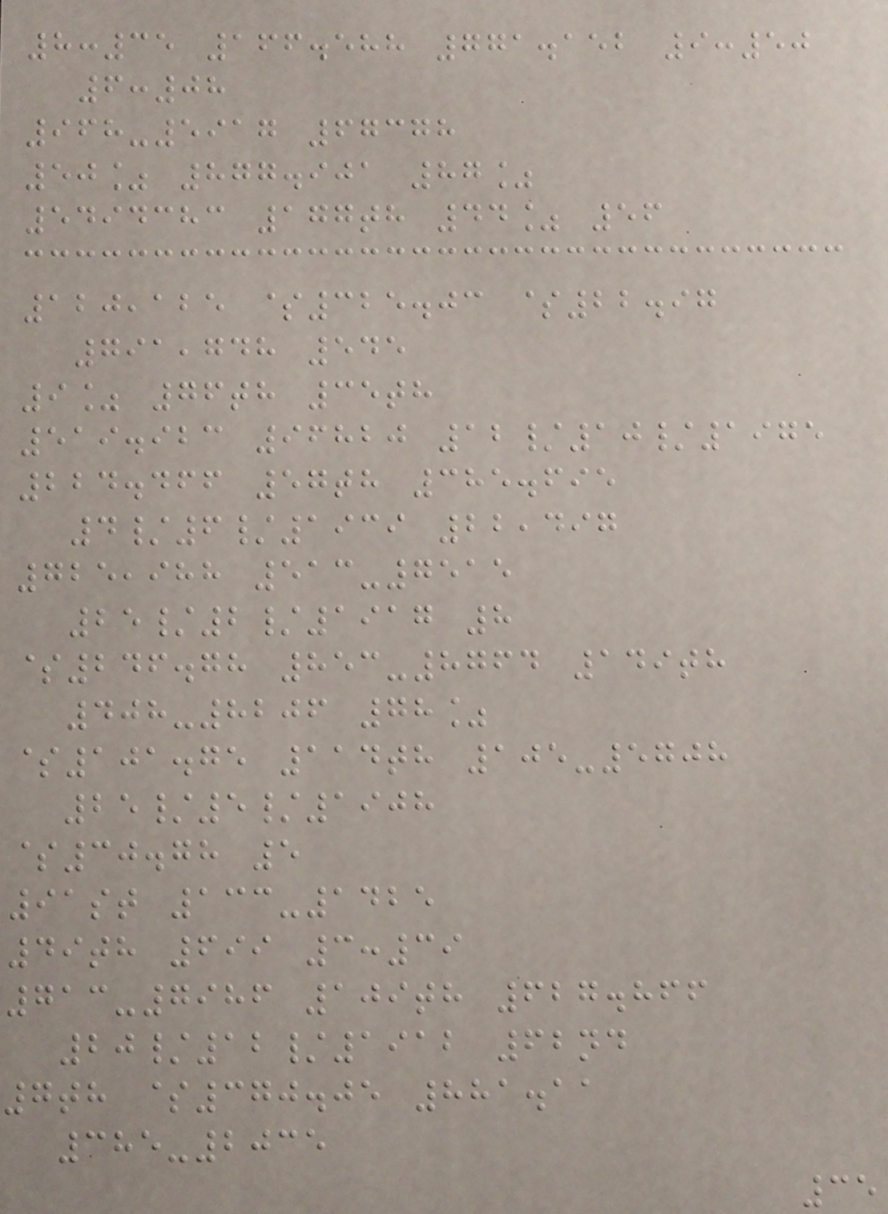8:35 166.588 771.152 9:50
6:08
968-5917 67378
50% 877.901 87%
5494383 177th 44% 56
120,125 $325.03 $22.97
791,748 545
9% 76th 35th
519.923 96820 12/10/1975
224.466 57th 385.695
4/6/1939 22,497
725,988 513-7515
25/2/1917 8
$246.78 853-8764 149th
408-8206 78%
$101.75 114th 105-5708
25/5/1908
$30.78 5
91st 133-1425
49th 699 3:39
713-7986 109th 627.866
20/12/1912 62nd
7th $370.05 881.11
385-2035
35
